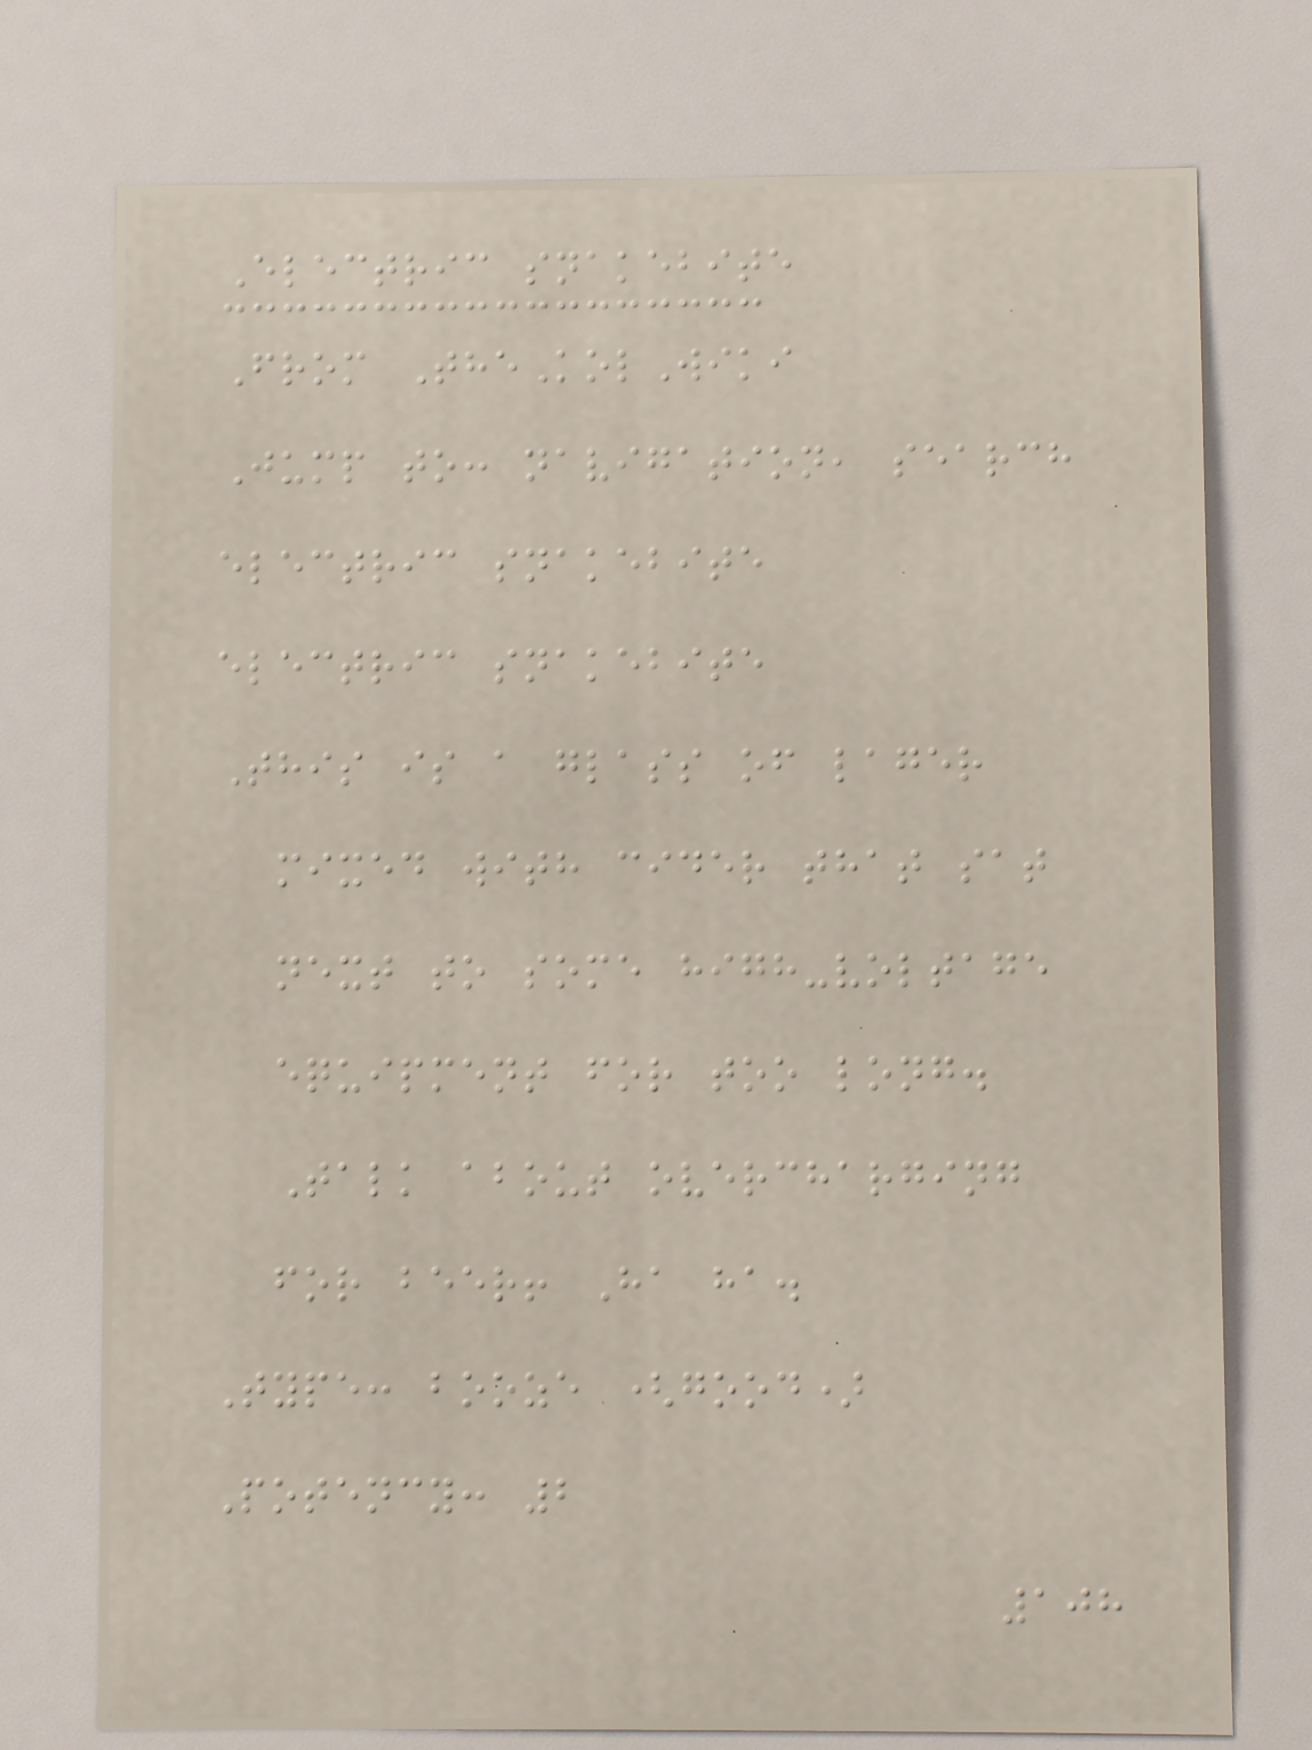Electric snakebite
From TheKolWiki
Jump to: navigation, search
electric snakebite
electric snakebite
This is a glass of lager
mixed with cider that sat
next to some high-voltage
equipment for too long.
Talk about overcharging
for beer! Ha ha.
Type: booze (good)
Potency: 2
108
